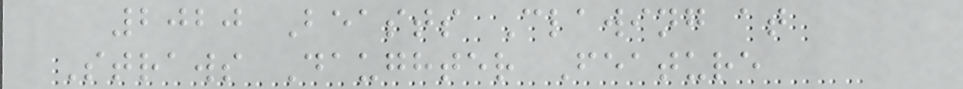2020 Beasts Clawing at
Straws Daughter Feature
